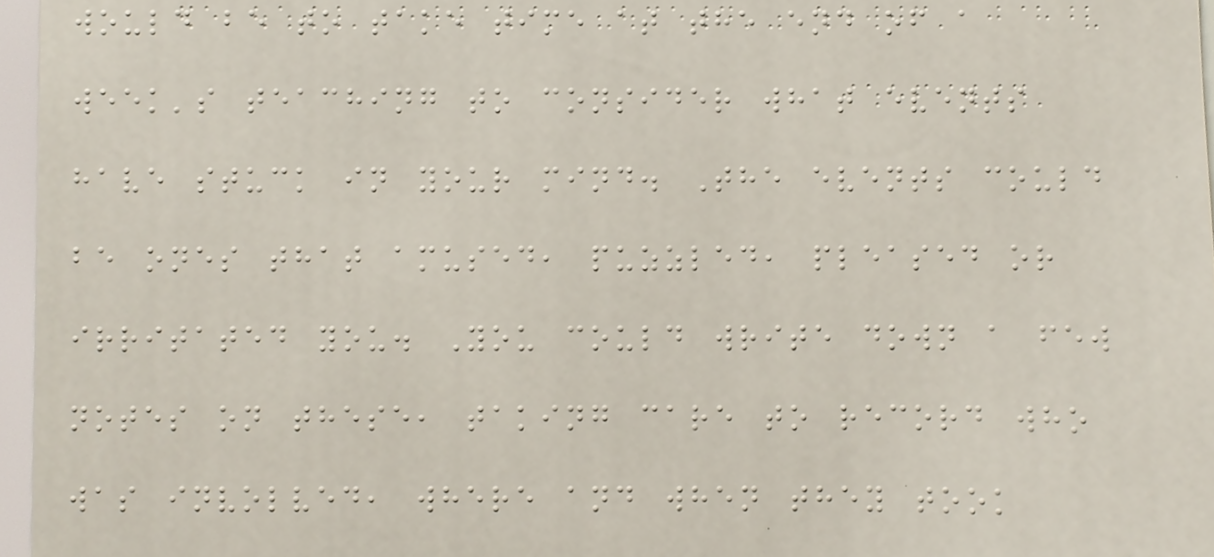would be to take time at the end of a
week's teaching to consider what events
have stuck in your mind. The events could
be ones that amused, puzzled, pleased or
irritated you. You could write down a few
notes on these, taking care to record who
was involved, where and when they took
